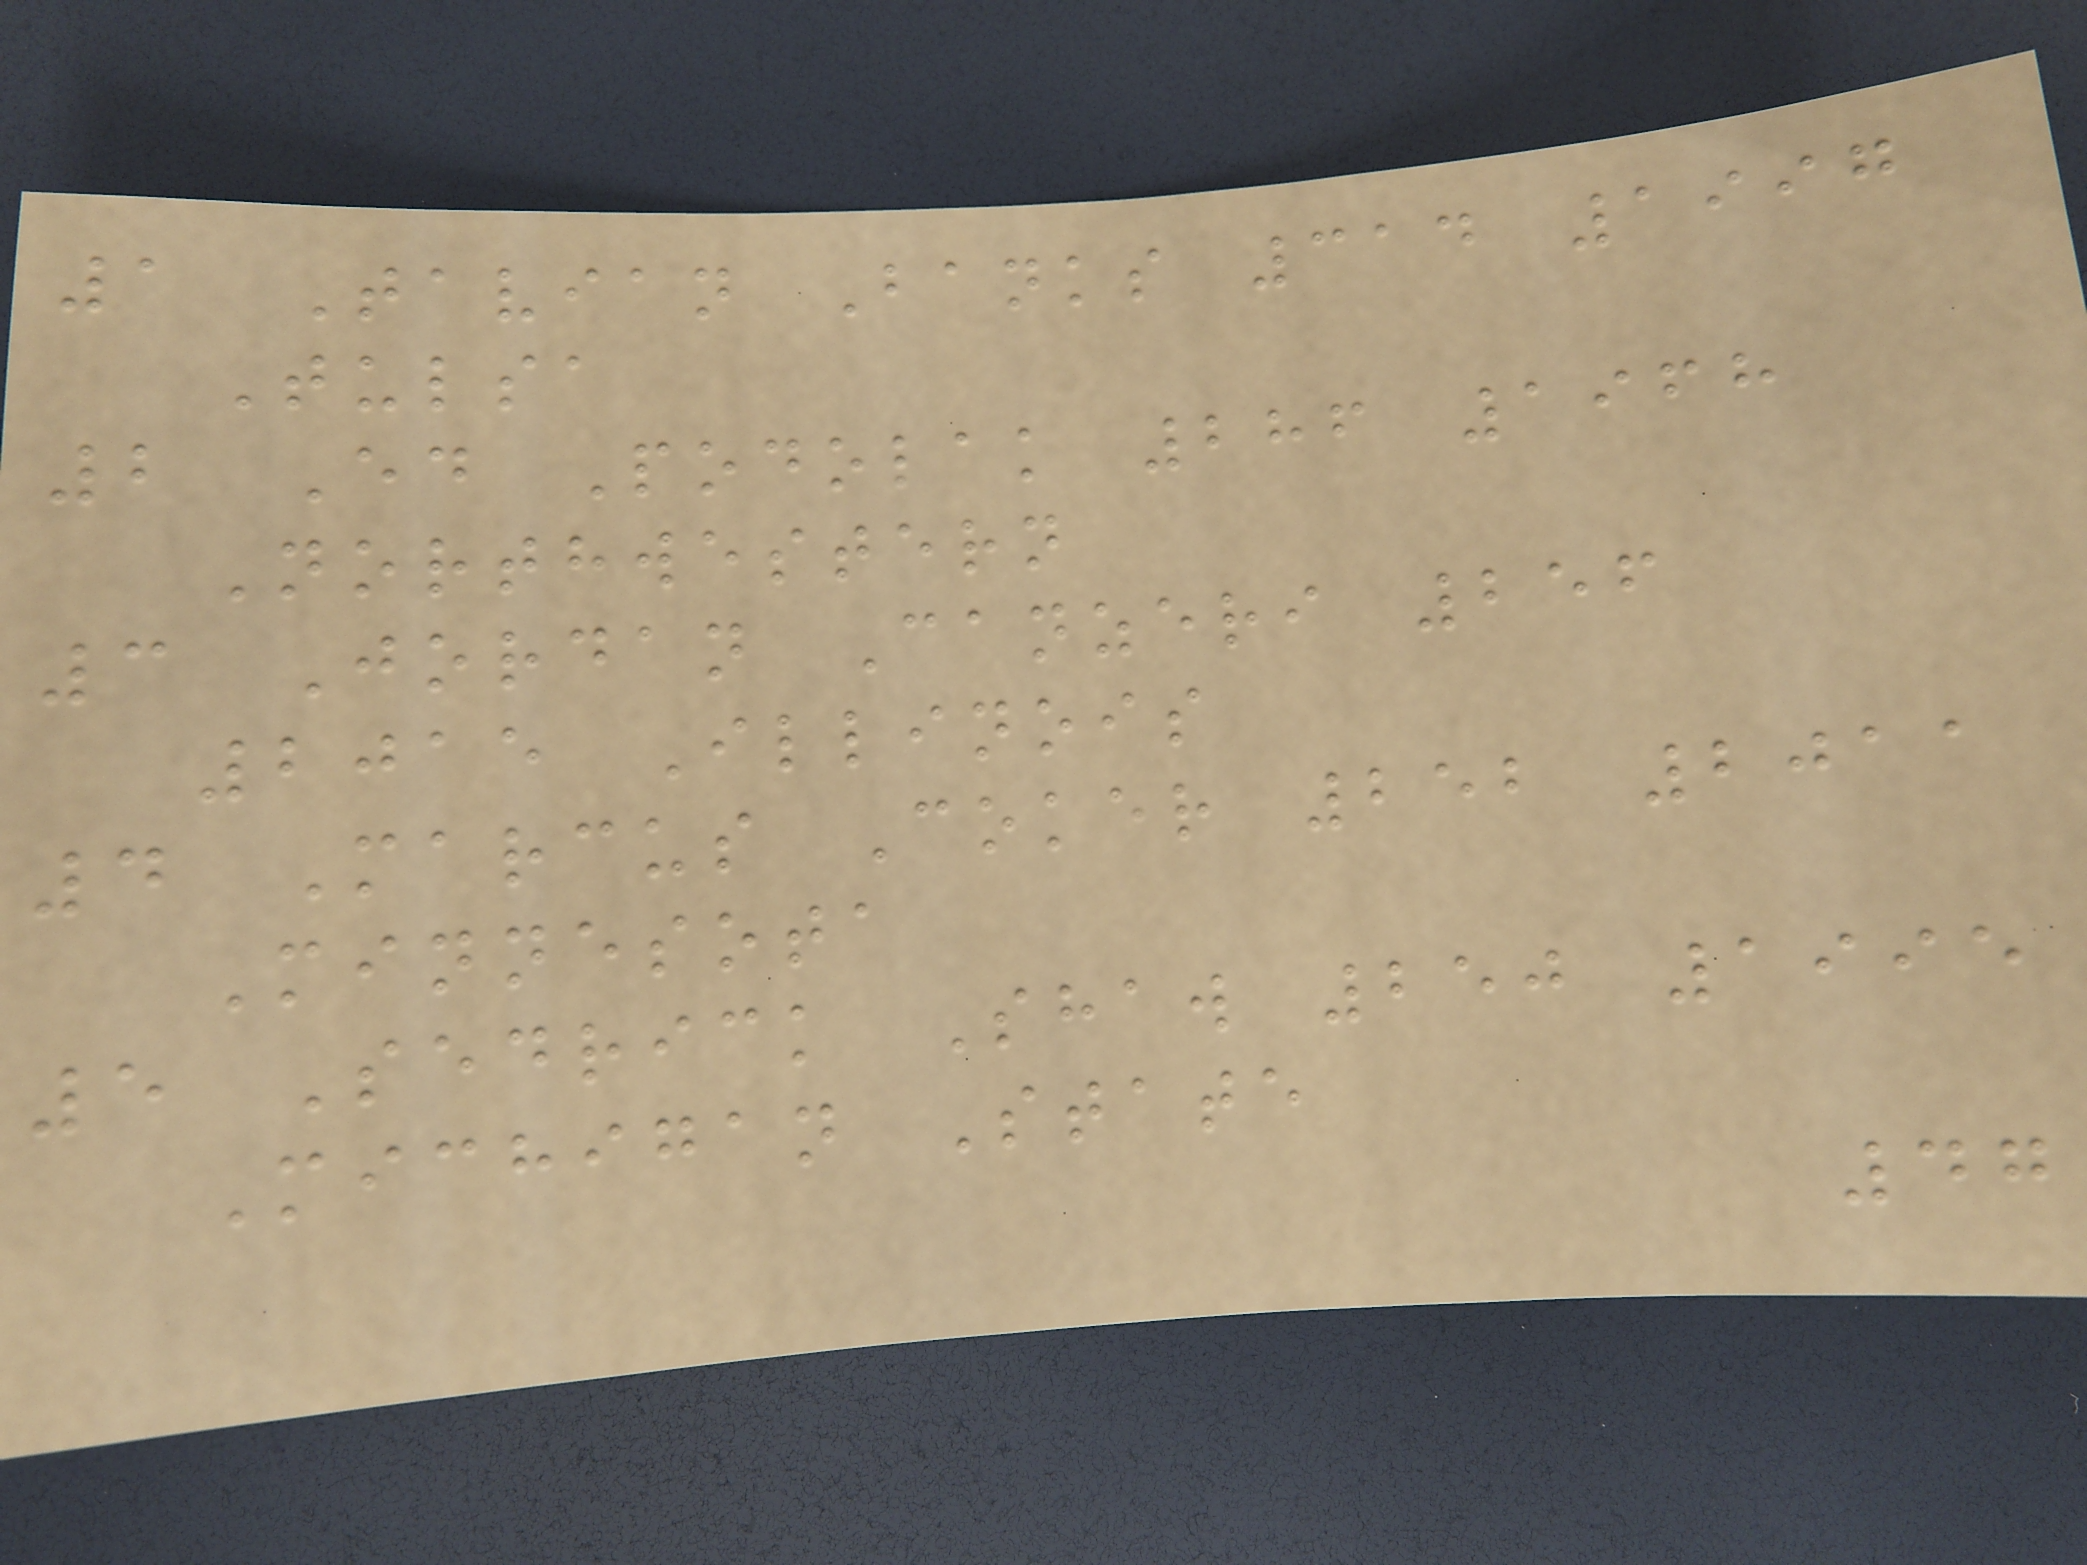1 Tavian Banks 314 1997
Tulsa
2 Ed Podolak 286 1968
Northwestern
3 Jordan Canzeri 256
2015 Illinois
4 Marcus Coker 252 2011
Minnesota
5 Sedrick Shaw 250 1995
Michigan State
47
